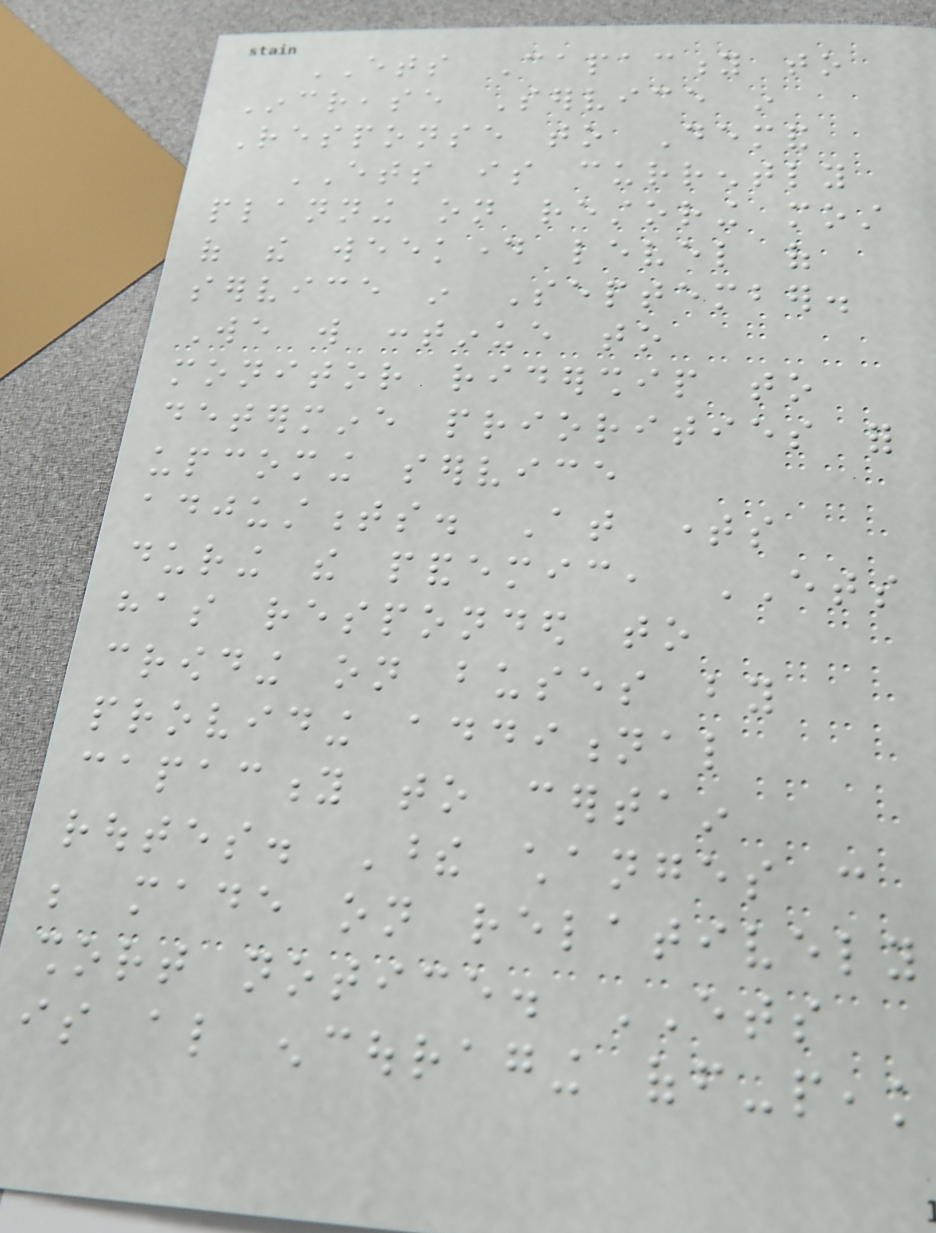ETS Capacity to
Increase Service in
Response to Demand
ETS is currently
planning on restoring most
of the weekday level of
service in September.
We will continue to
monitor ridership to
determine priorities for
upcoming service
adjustments. At times
during the pandemic, ETS
has responded to
crowding on buses by
providing additional
capacity to certain
routes. These changes can
be made on relatively
short notice. ETS
is also encouraging off-peak
